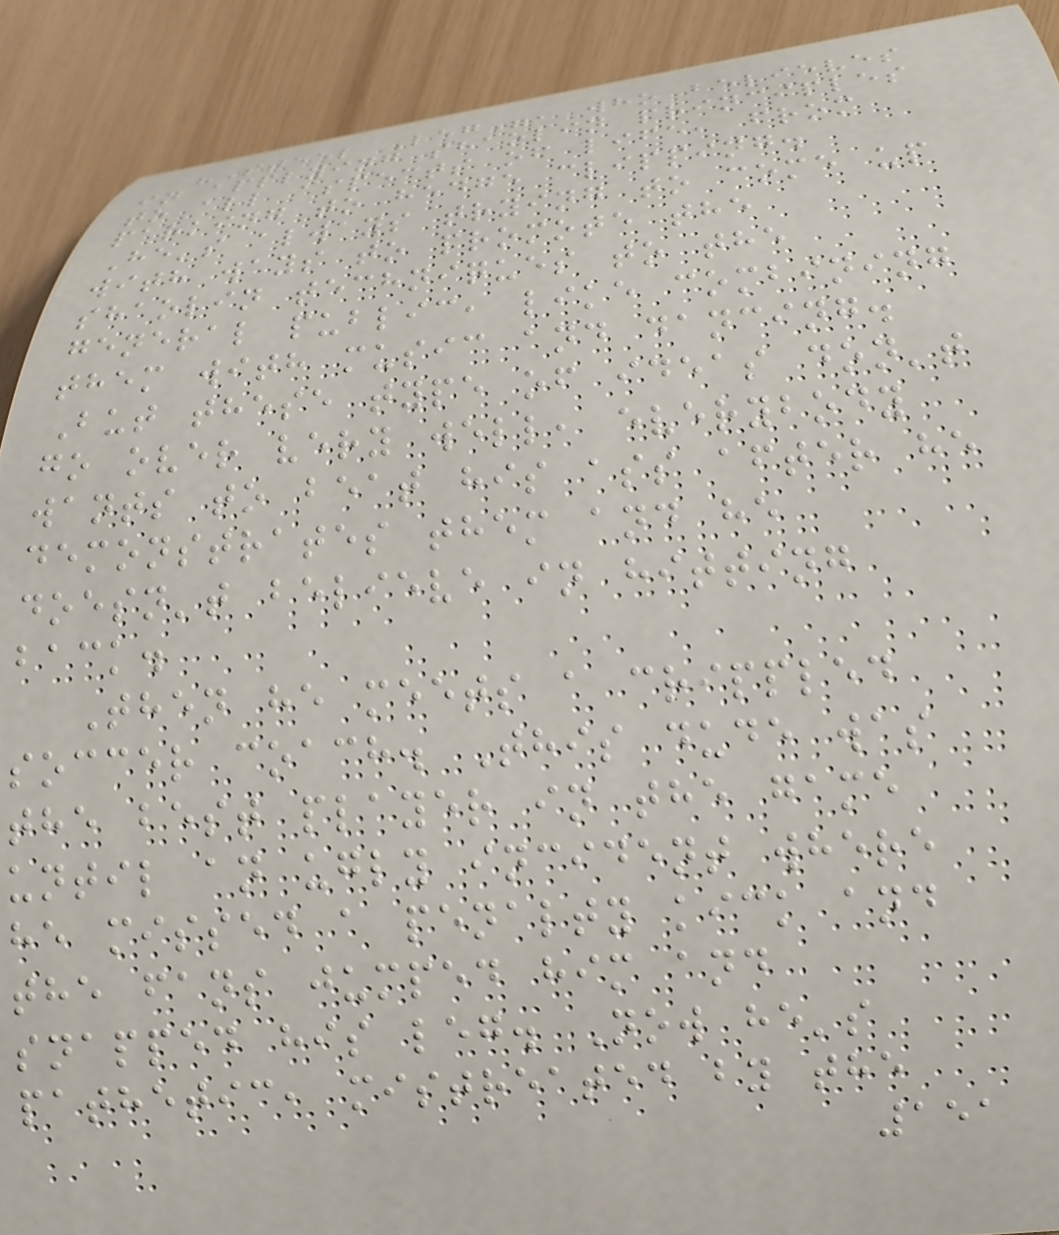"Steel Leg", who believes
in applying shaolin principles
to all aspects of life, from
parking to hedge clipping.
He's always trying to come up
with ways to promote the
shaolin techniques to the
general public, like combining
them with music and dancing.
But these type of ideas don't
go over very well, everybody
wants to beat his ass after he
demonstrates them and he
doesn't believe in hitting
back.
Then he meets a crippled
soccer coach. This dude was
the best player in the game
until an ugly incident where
he missed a penalty kick and
the fans jumped him and
snapped his leg. Now he's
pathetic, mistreated by the
151
